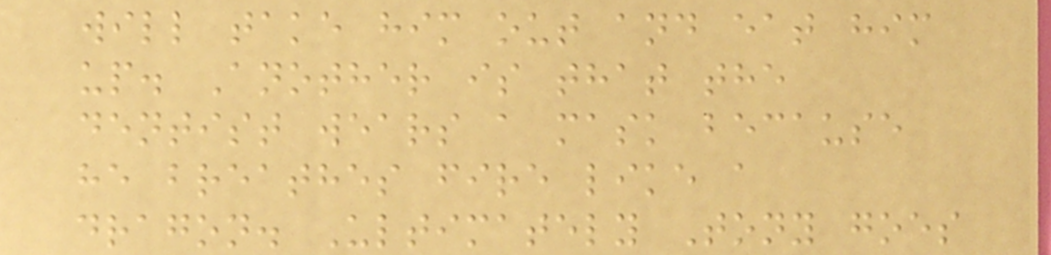will take him out and eat him
up. Another is that the
dentist wears a mask because
he breathes fire like a
dragon. Ultimately Tony goes
